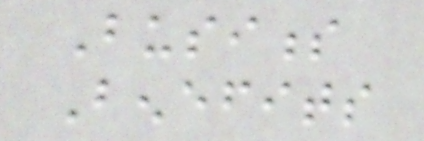Business
Benefits
